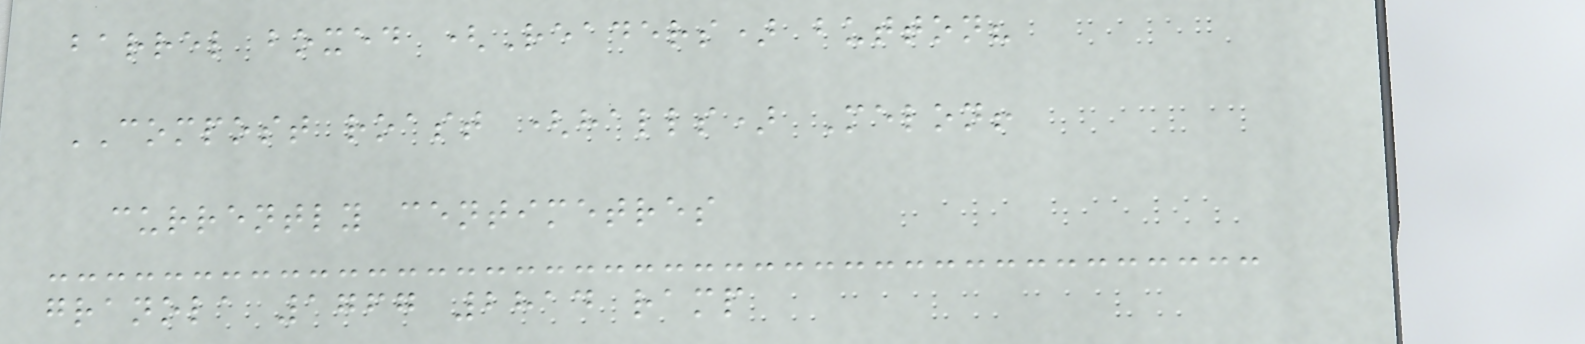barrel boxed (Readers) button?
COMPOST roast (halls) Melon!
currently centimetres
granola 1767 2814 ramp
